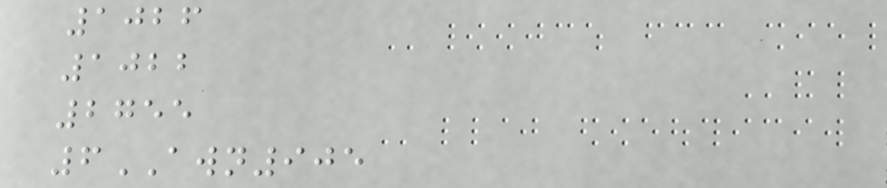1026
1022
2755
6AWN905
